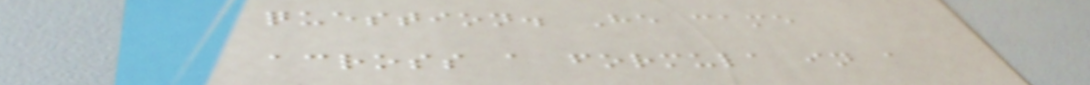question. He came
across a formula in a
